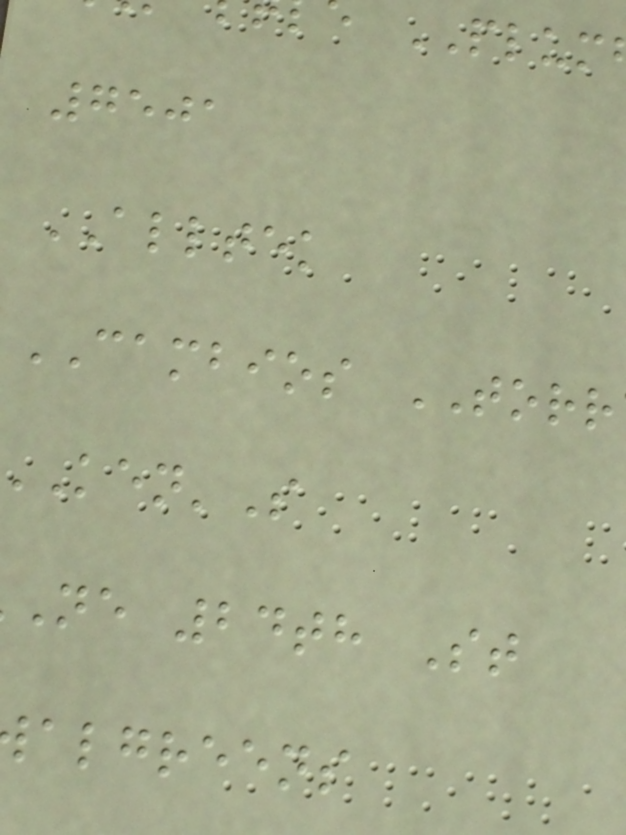PLUM
7501
ALLTEK
CAMBIOS TORR
ne 24th St
algreens
